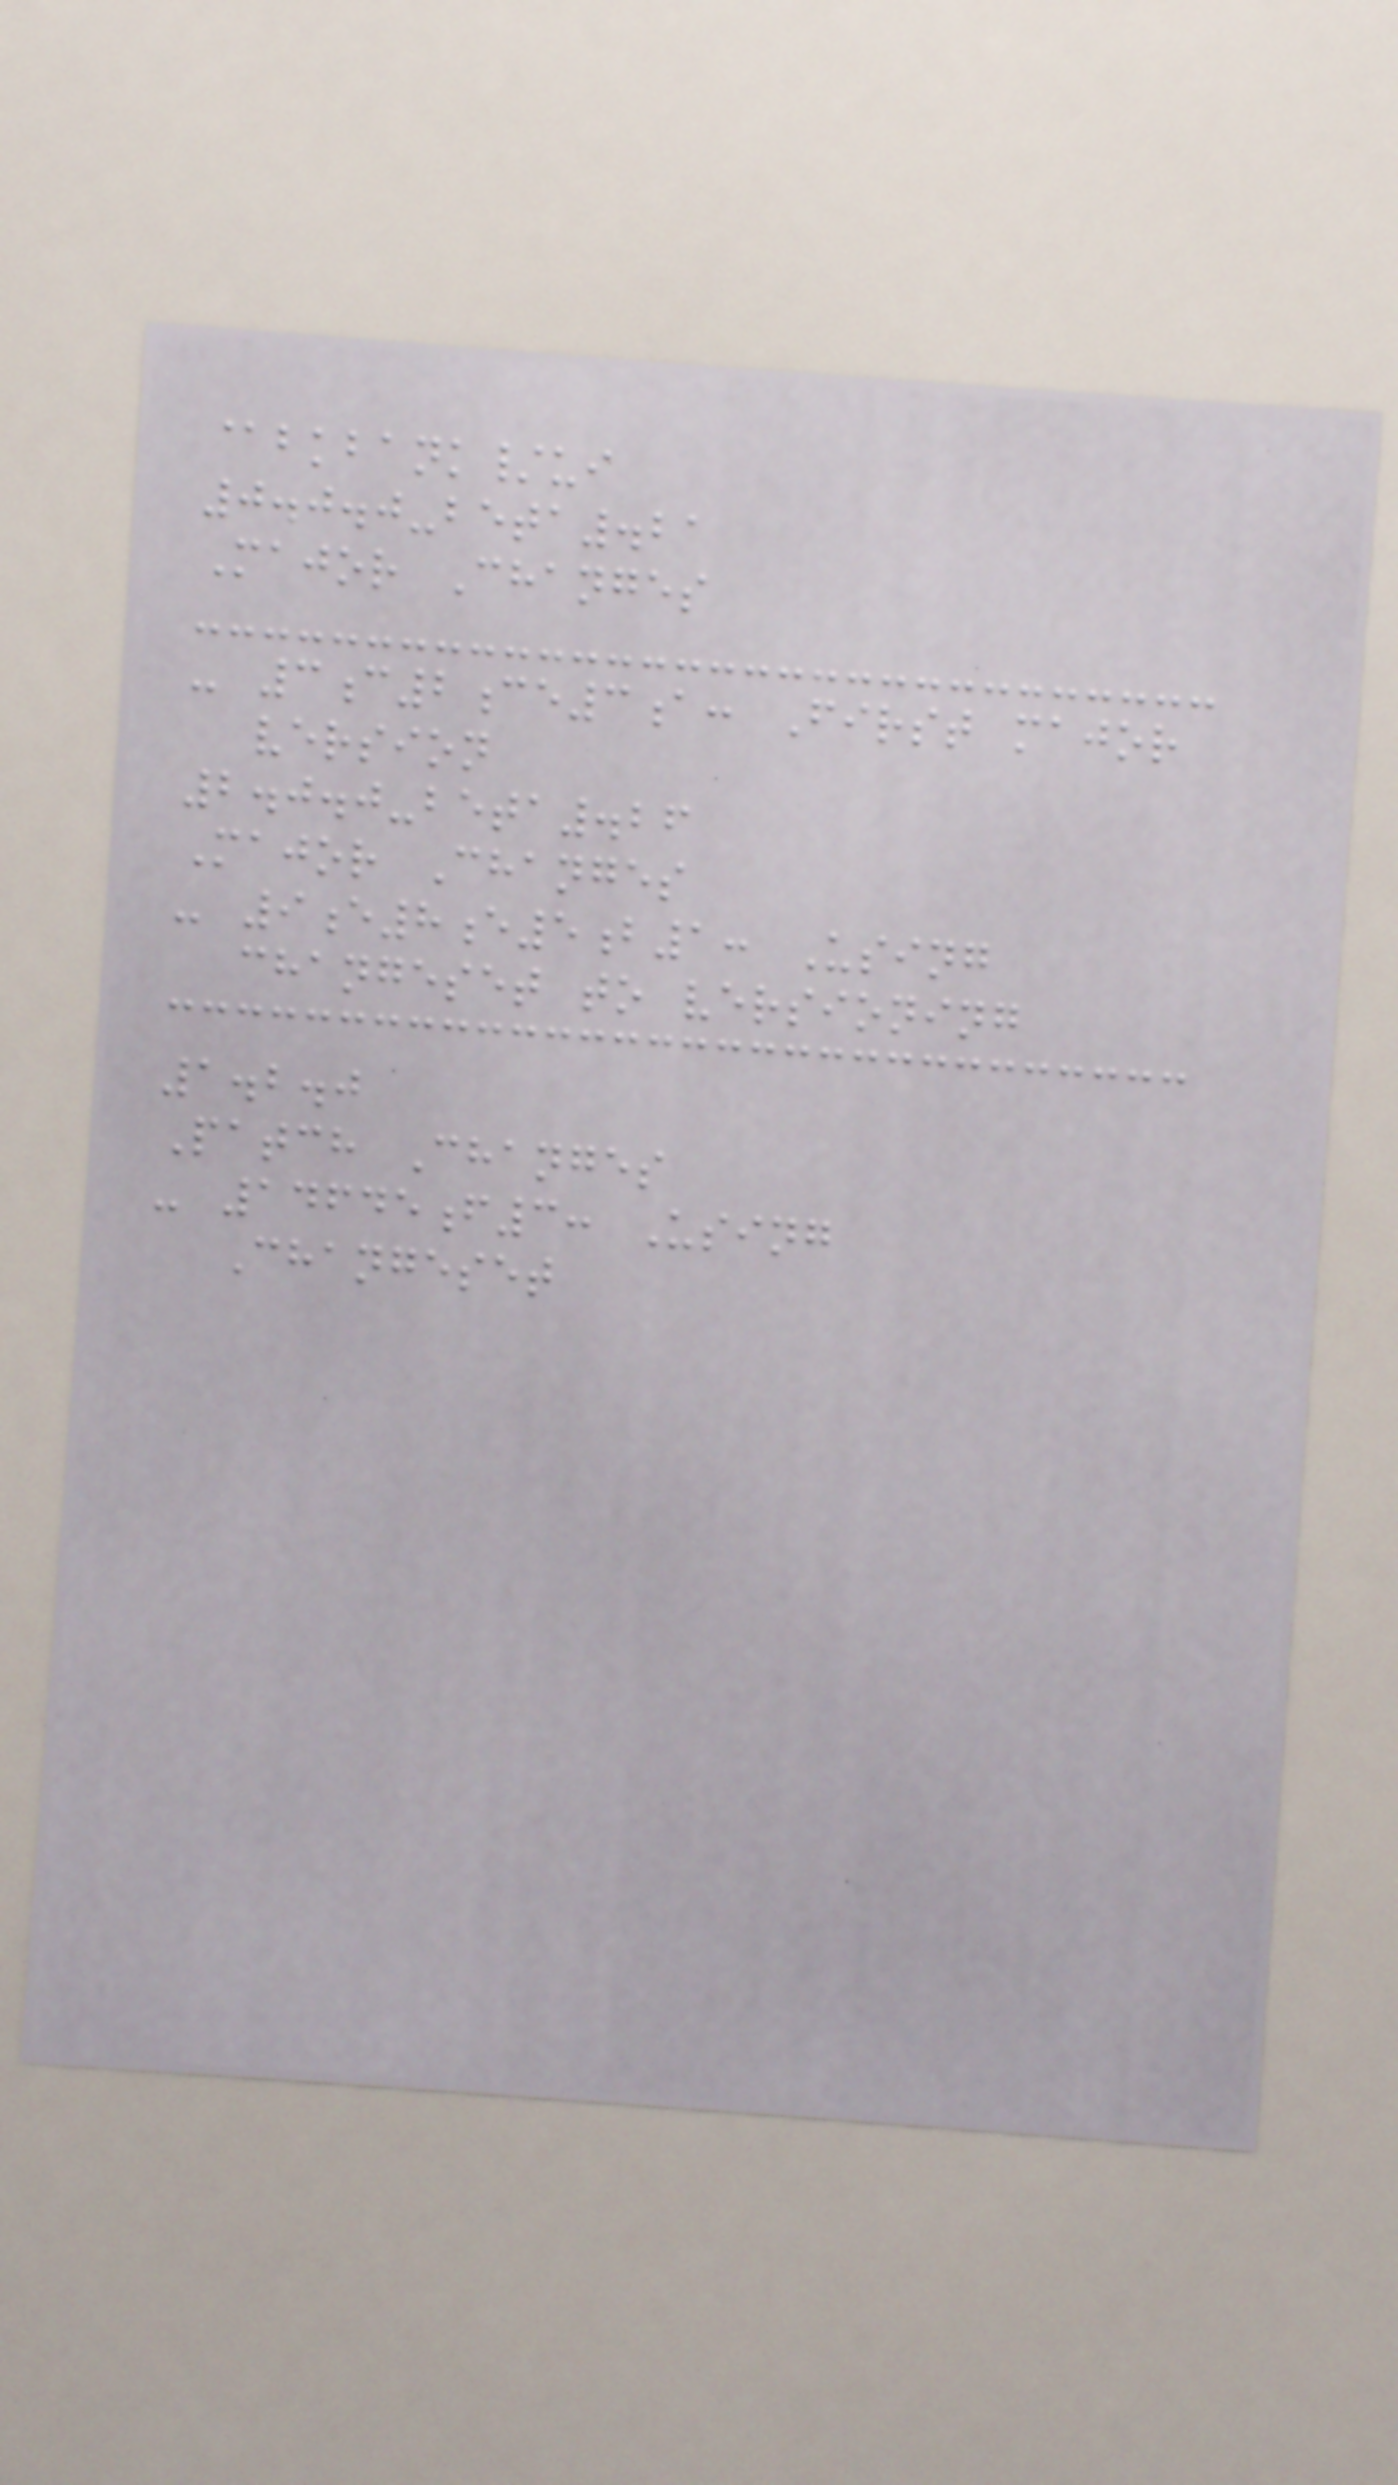@bkbank/ui
0.0.0-beta.21
Major Changes
- 3c2ce3a: First major
version
2.0.0-beta.26
Major Changes
- 9e8e5b1: Using
changeset to versioning
1.2.0
Patch Changes
- 14645f3: Using
Changeset
